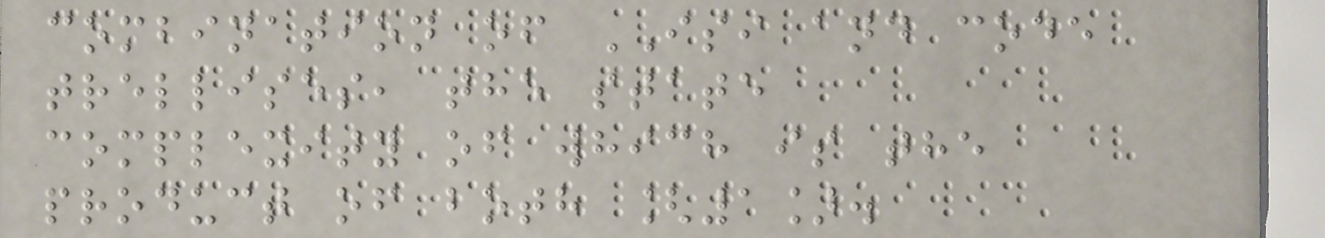combination of ISI and code
trellises, the state
complexity of which is the
product of both [1].
